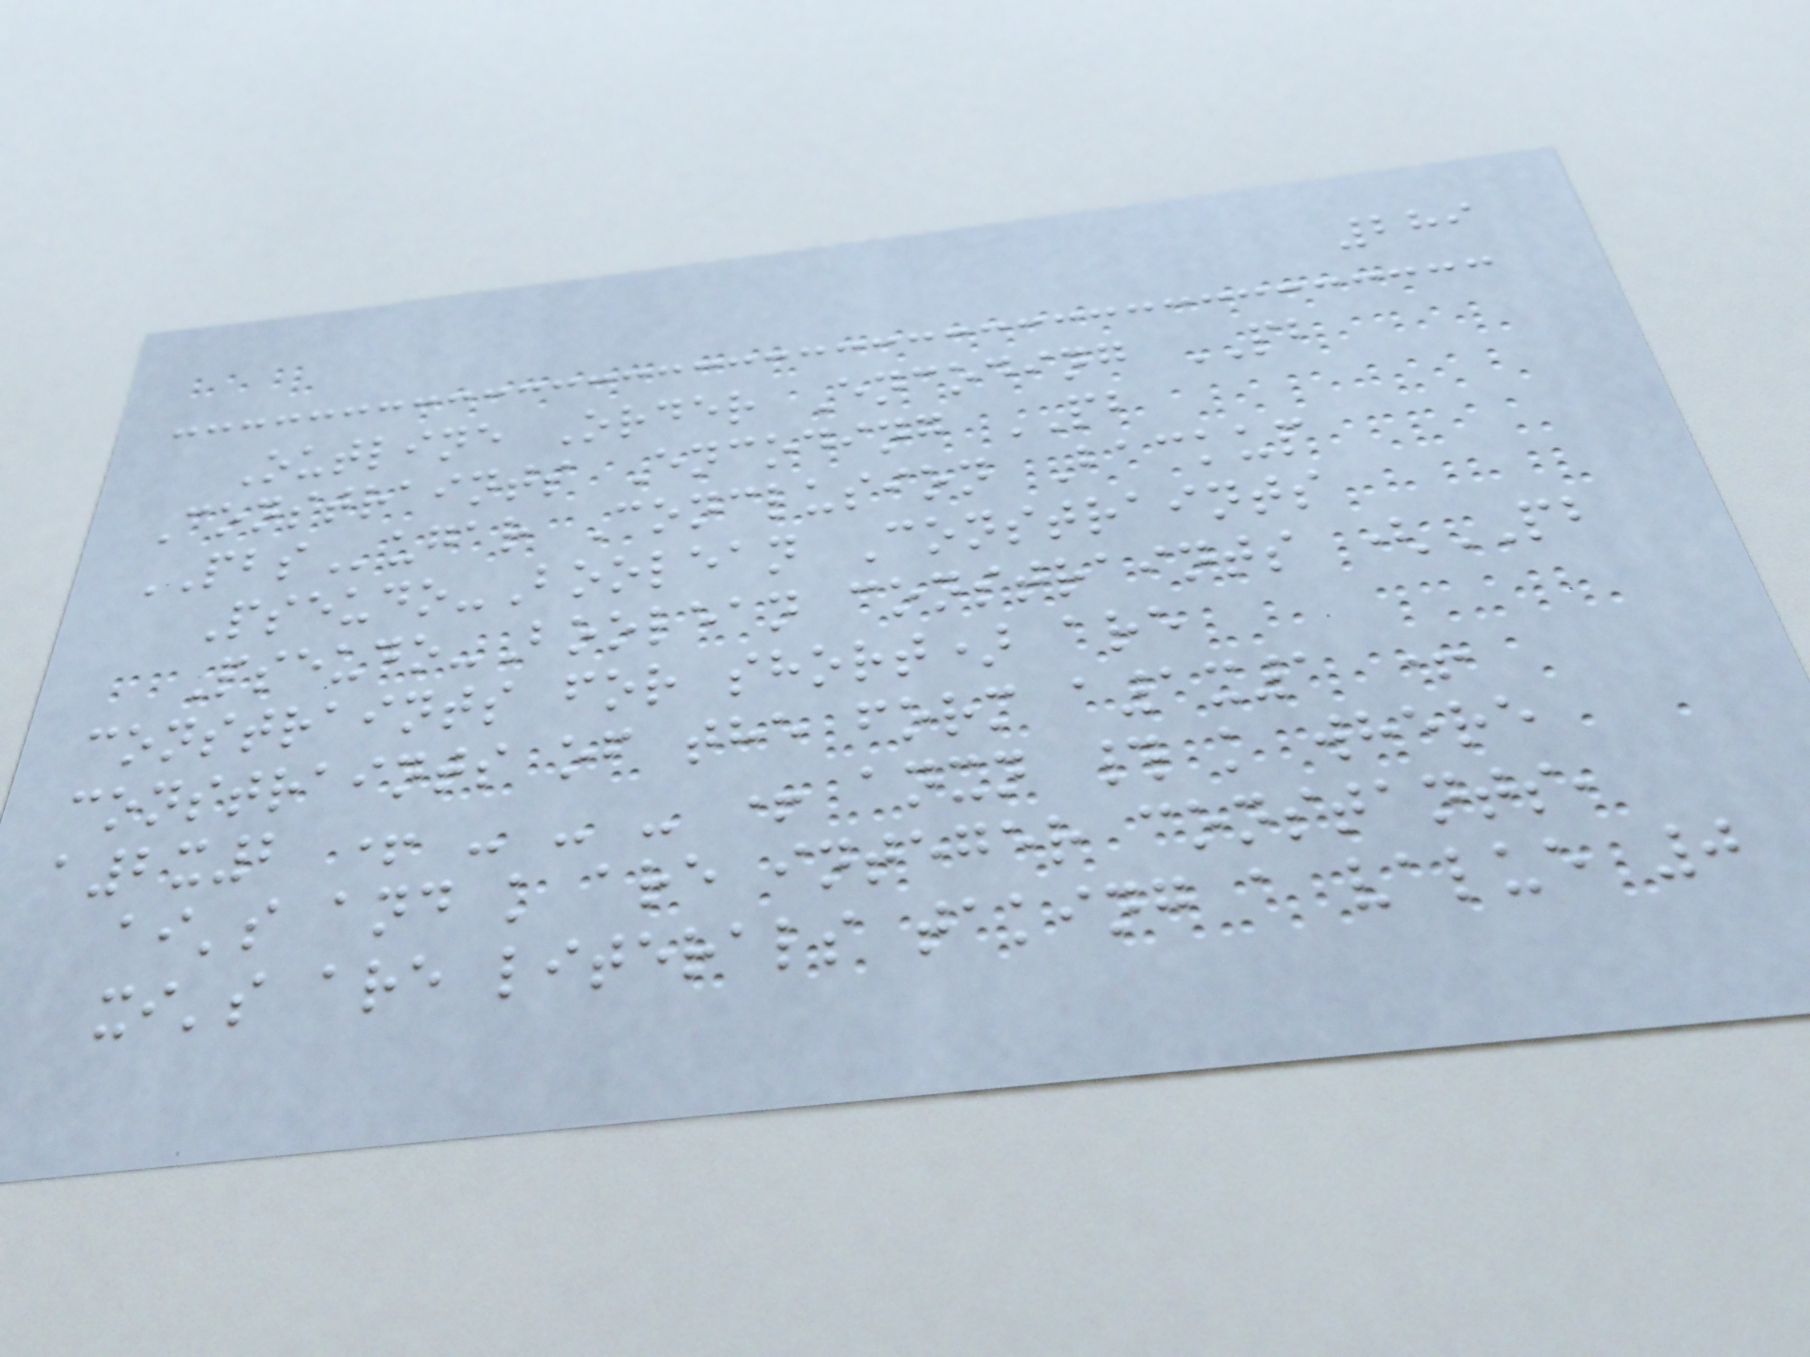289
Outline Order Encoding PB
Constraints Encoding PB
PBSugar Conclusion Backup
Pseudo-Boolean Constraints
Pseudo-Boolean constraints (PB
constraints for short) are
constraints of the form a1x1 +
a2x2 + - - - + anxn # k where
ai's and k are integer constants,
xi's are literals taking a value 0
